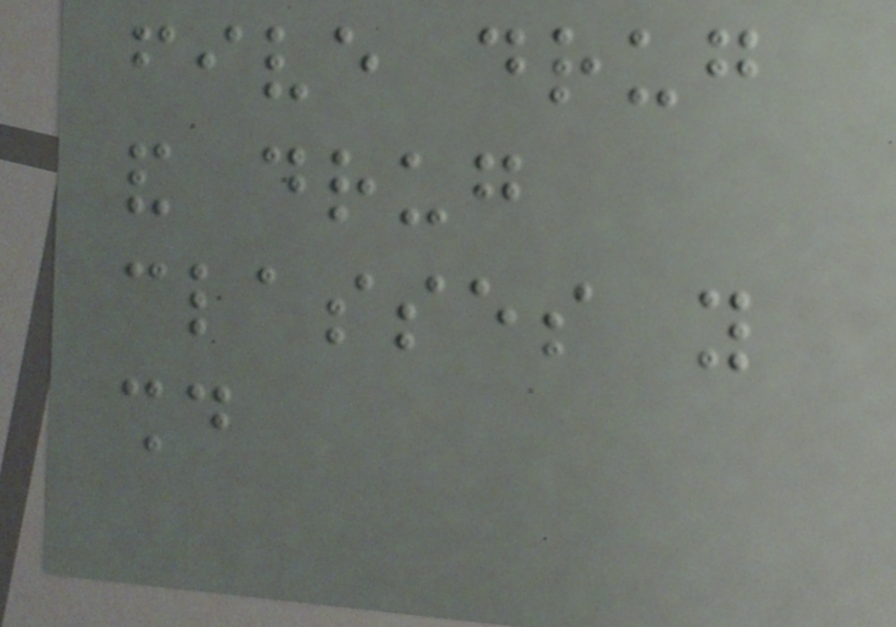five drug
and drug
classes you
should
